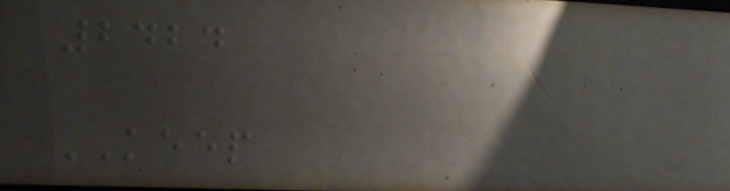2424
KEEP
